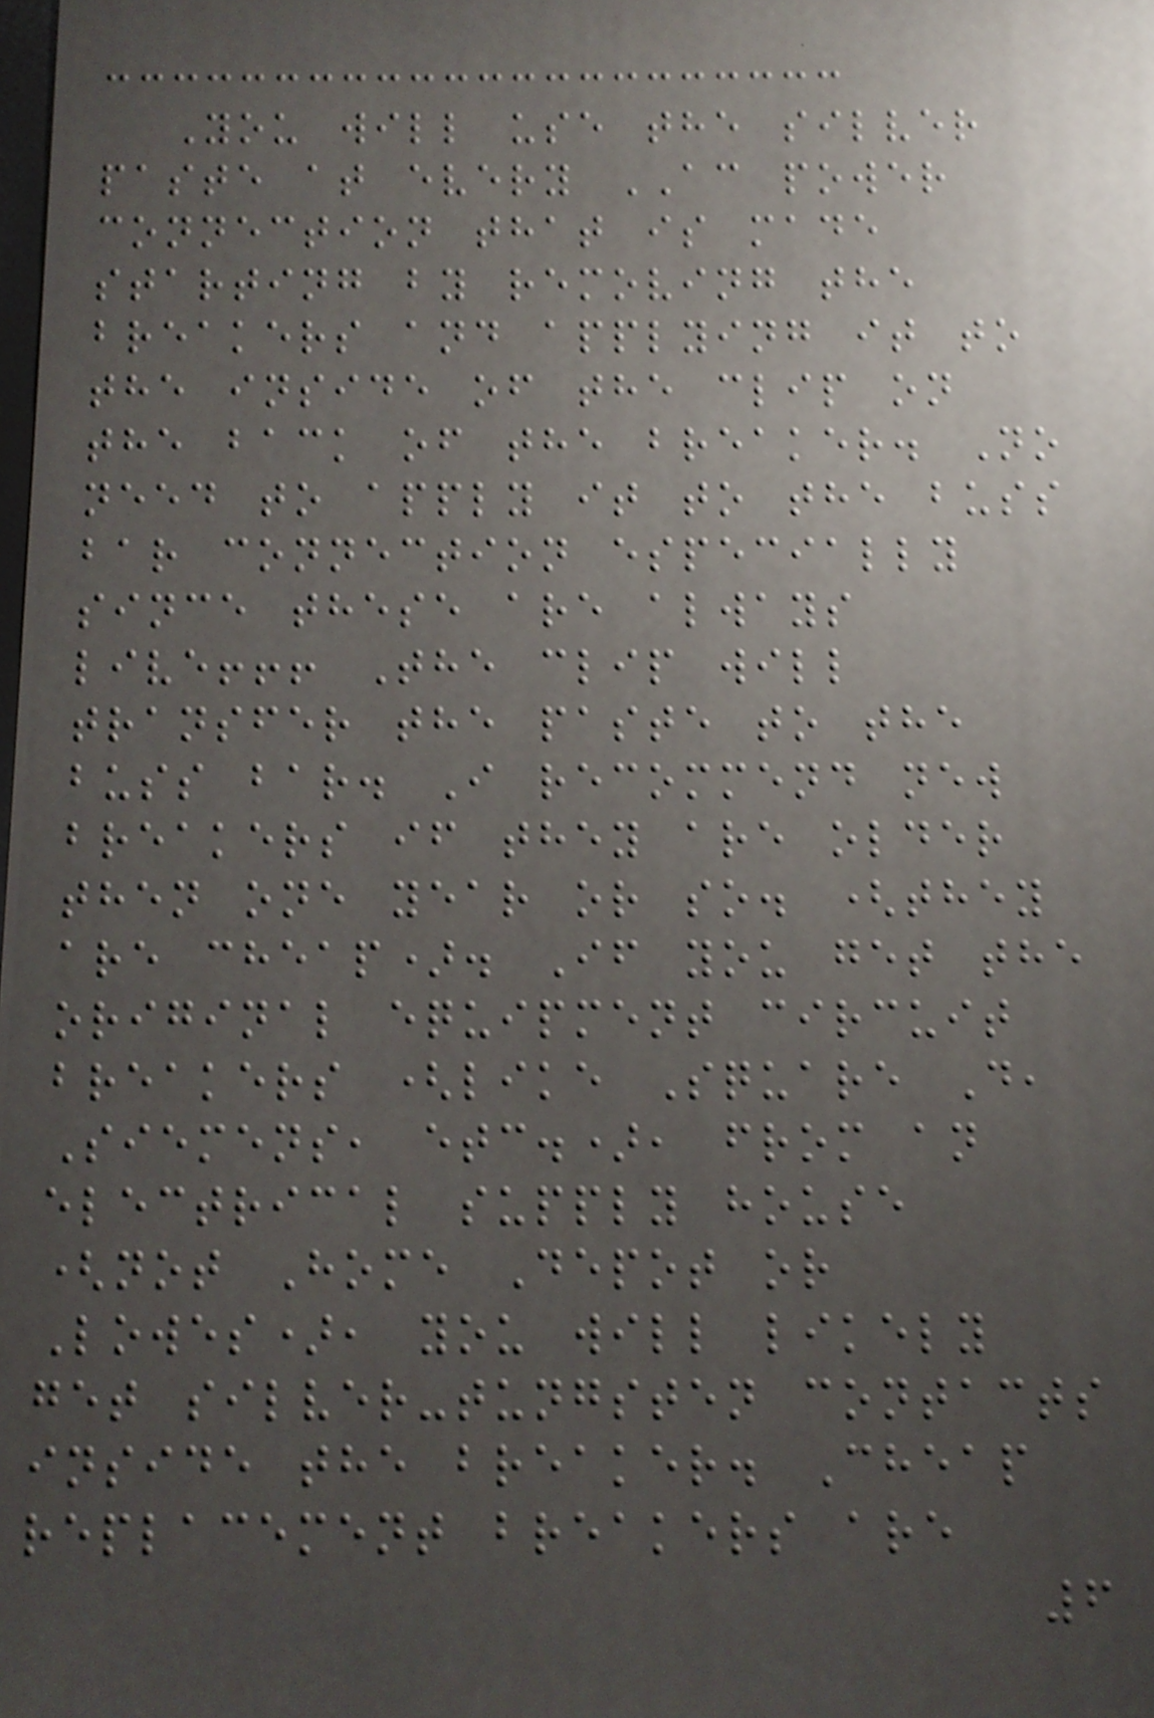You will use the silver
paste at every AC power
connection that is made
starting by removing the
breakers and applying it to
the inside of the clip on
the back of the breaker. No
need to apply it to the buss
bar connection especially
since these are always
live!!! The clip will
transfer the paste to the
buss bar. I recommend new
breakers if they are older
then one year or so. (they
are cheap). If you get the
original equipment circuit
breakers (like Square D,
Siemens, etc.), from an
electrical supply house
(not Home Depot or
Lowes), you will likely
get silver-tungsten contacts
inside the breaker. Cheap
replacement breakers are
6
